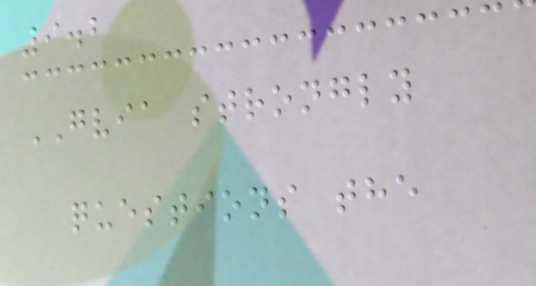9.2
GVIA strongly
questions the
